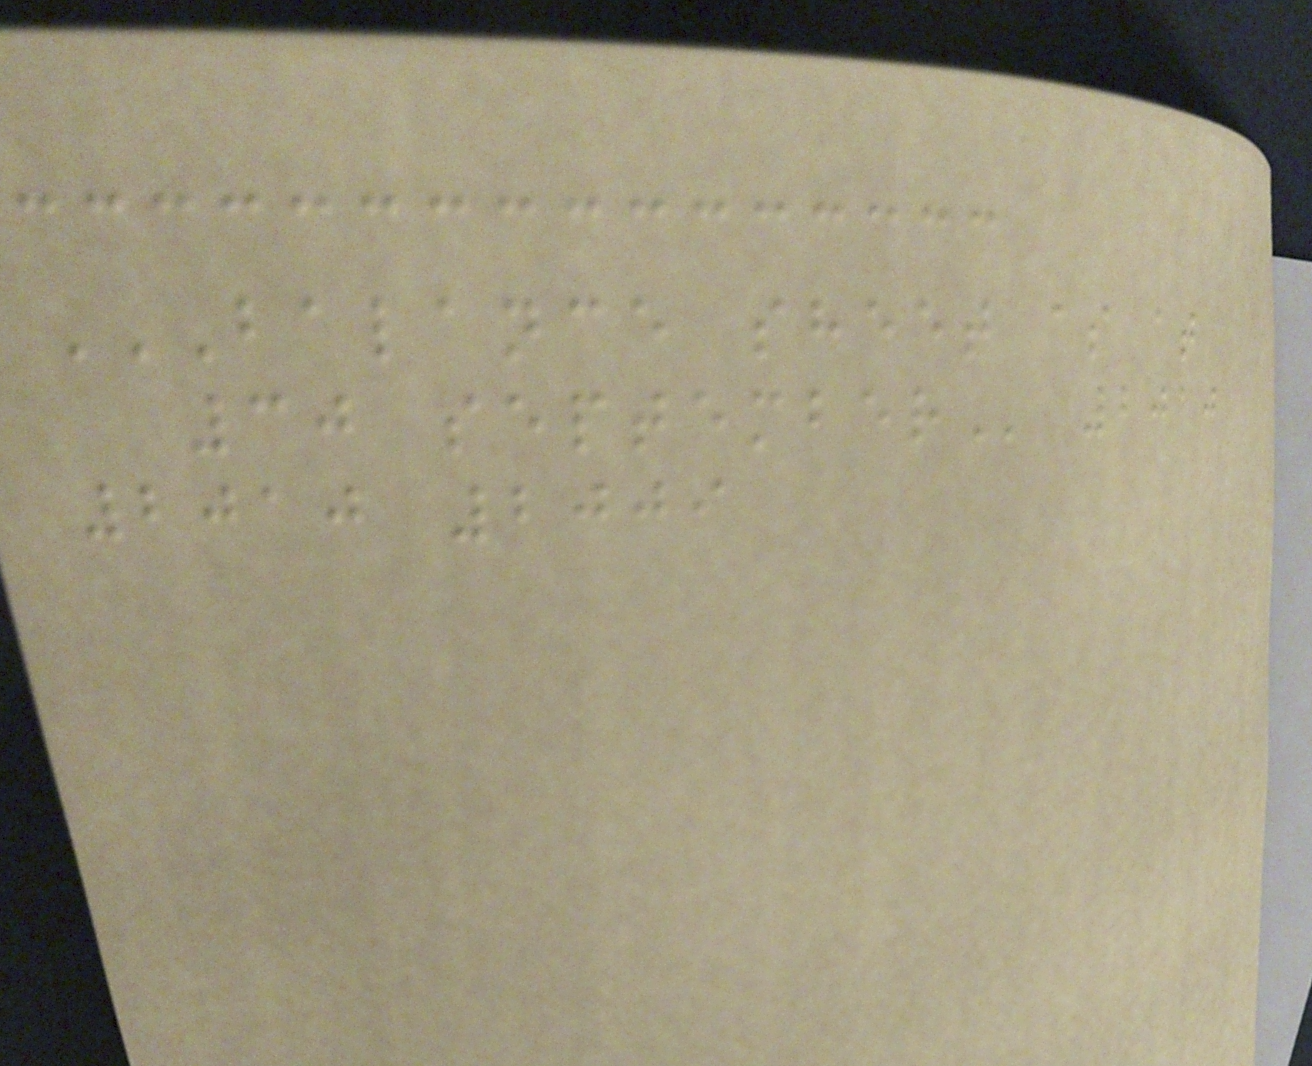BALANCE SHEET AS AT
30 SEPTEMBER 2010
2010 2009
